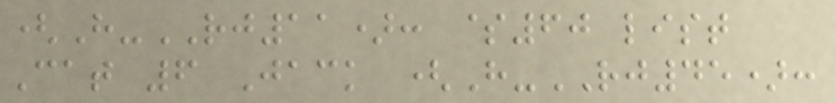(H-RJ11): $60 list
Cat 6 Jack (H-RJ45):
